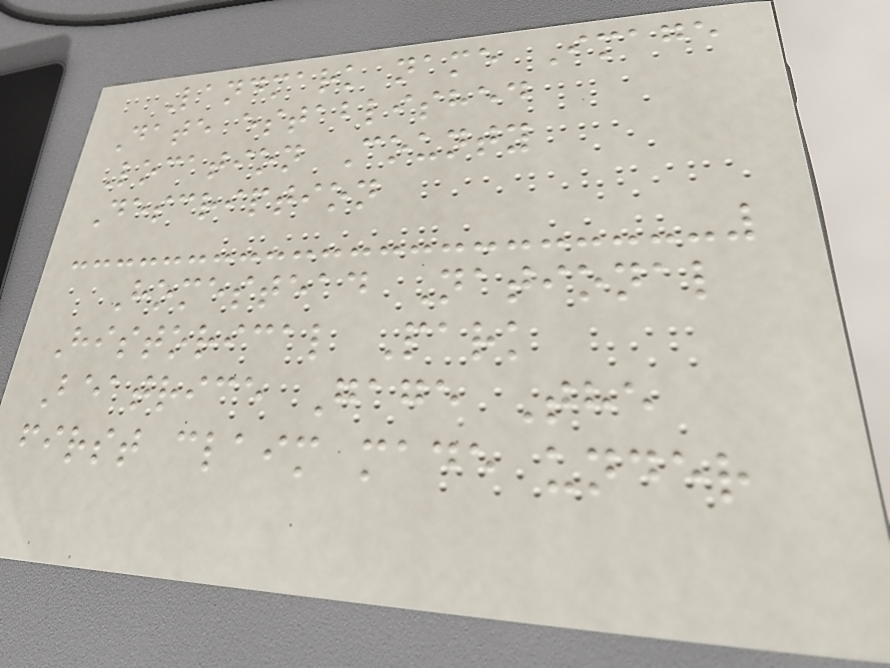Landmark name Image
Date established
Location County
Description
Homestead National
Historical Park
Beatrice Gage The
first claim made under
